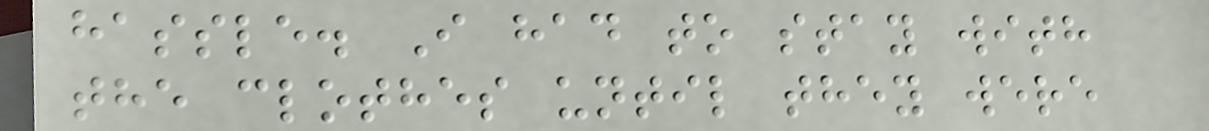hassle. I had to stay with
the clothes until they were
